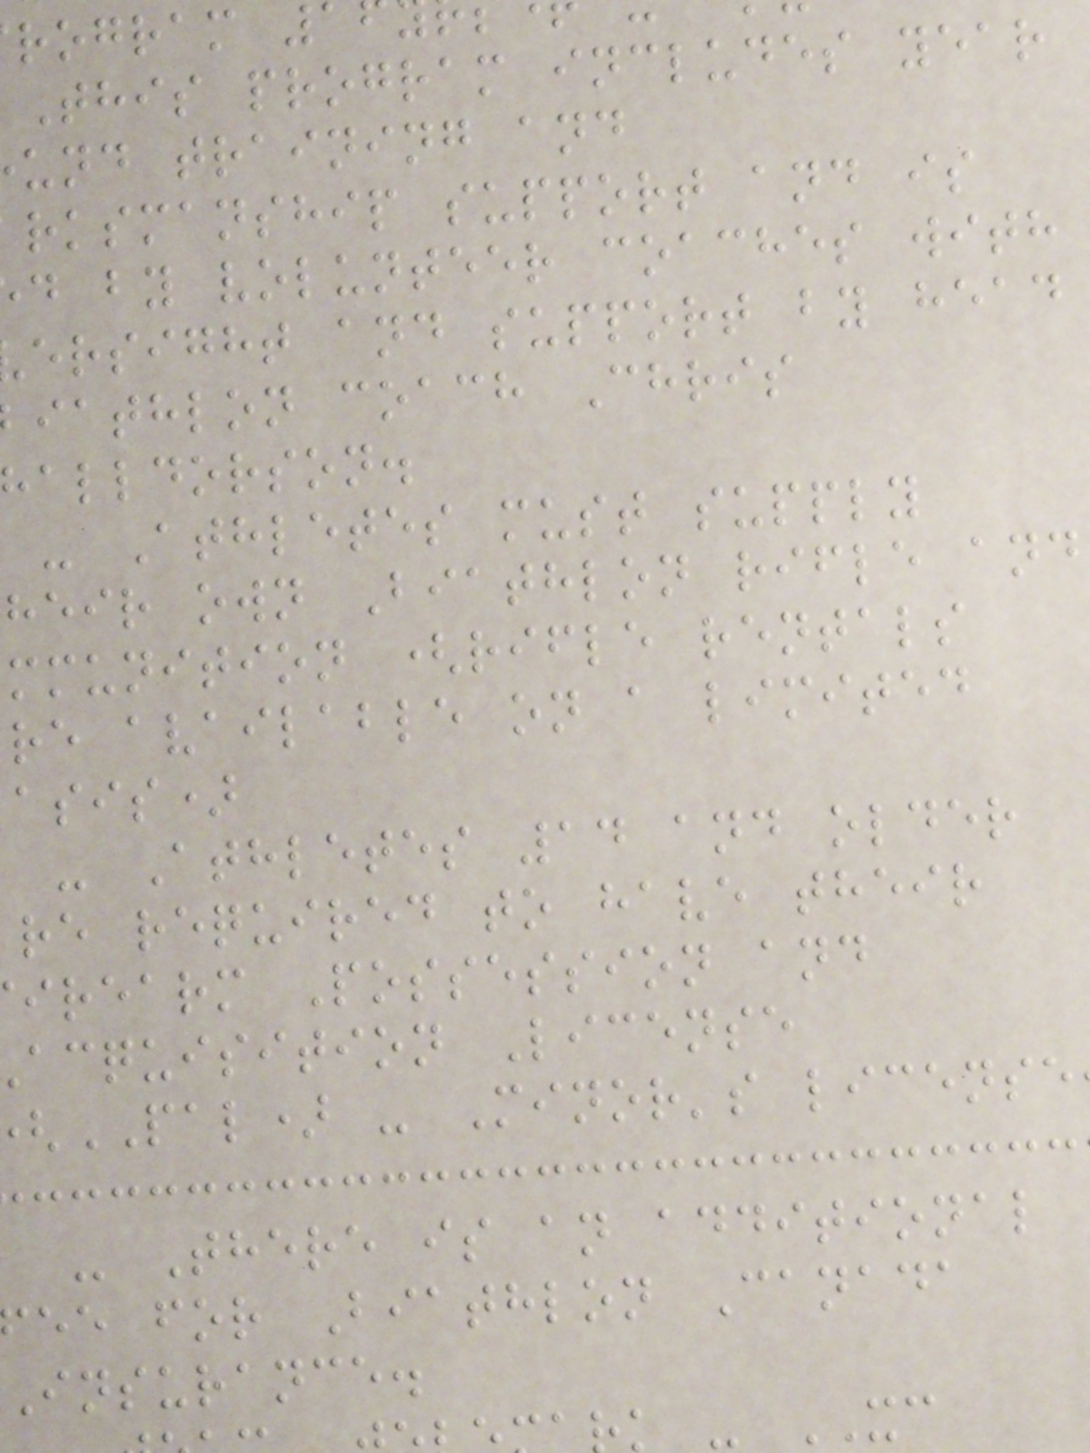This program includes year
und training and
rksmanship support and is
d by volunteer coaches with
ersight and support by head
iathlon coach Chris
alldorson.
- Athletes must supply
heir own Biathlon rifle and
mmunition (rifle rentals
re available on a limited
asis)
- Athletes 14 and older
re required to have their
irearm Possession and
acquisition License
PAL) - Minor's license
- There is an additional
ee for Biathlon Canada
Insurance.
- XC
